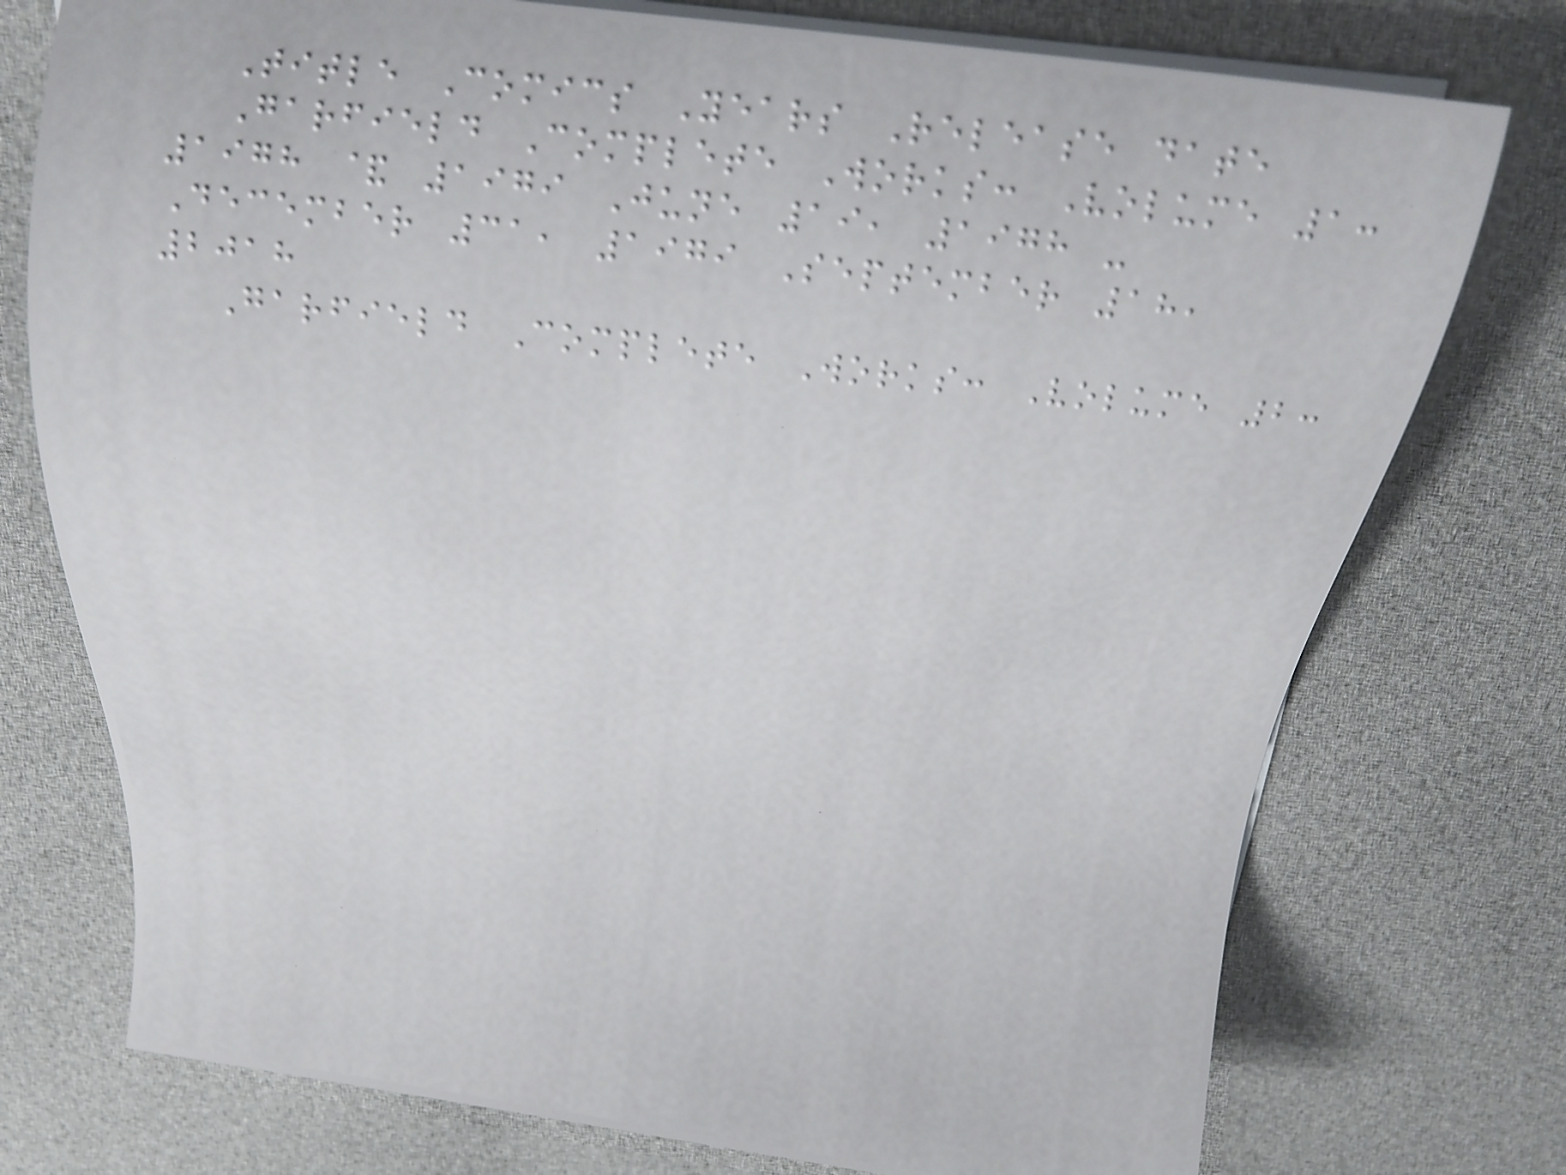Title Comics Years Release date
Garfield Complete Works: Volume 1:
1978 & 1979 June 19, 1978 -
December 31, 1979 September 18,
2018
Garfield Complete Works: Volume 2:
